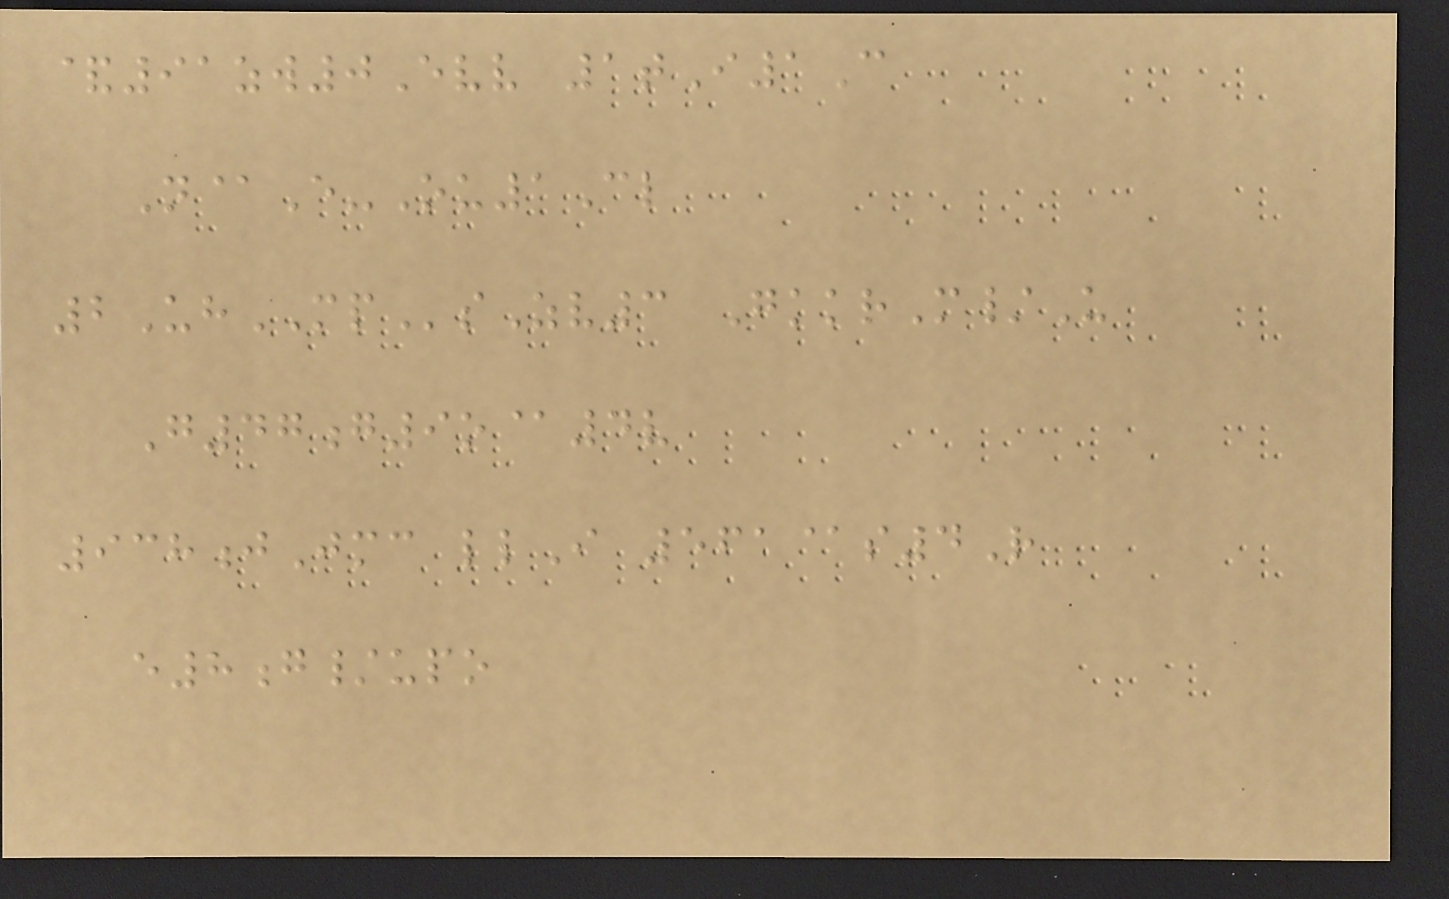&91zw0Evv 1tI1C
N@E-Ou1Cl
2UhMPsZv3 GkkrM/U
G47g9o@4v
938jJmc llI 561@s4R
e8g/upo
